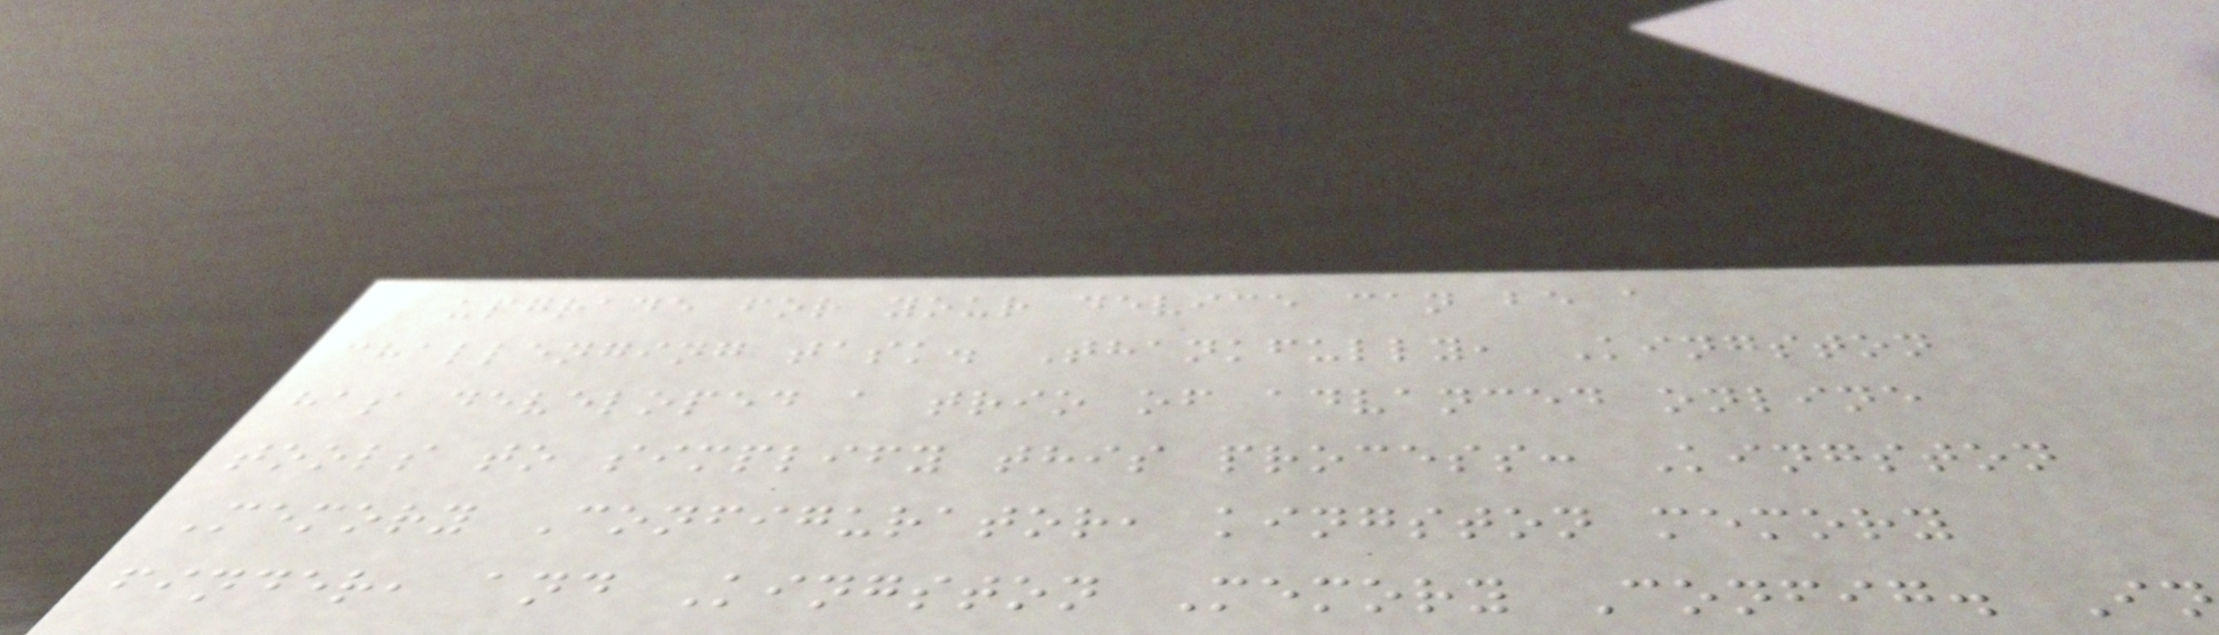upgrade for your device can be a
challenging task. Thankfully, Kingston
has developed a trio of advanced online
tools to simplify this process: Kingston
Memory Configurator, kingston memory
finder, and Kingston Memory Config. In
